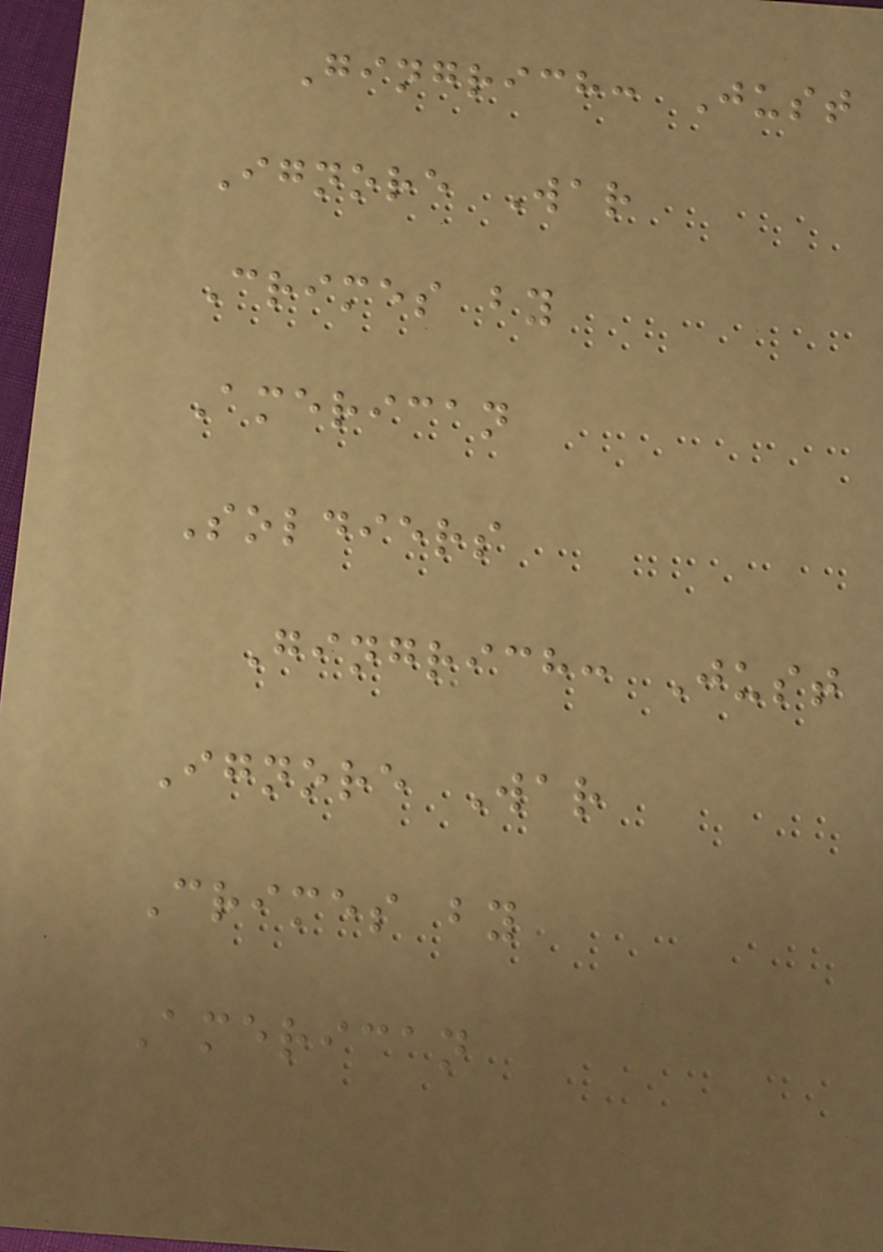Gingrich: Just
Ignore War
Crimes by
American
Soldiers
Gingrich: Just
Ignore War
Crimes by
American
